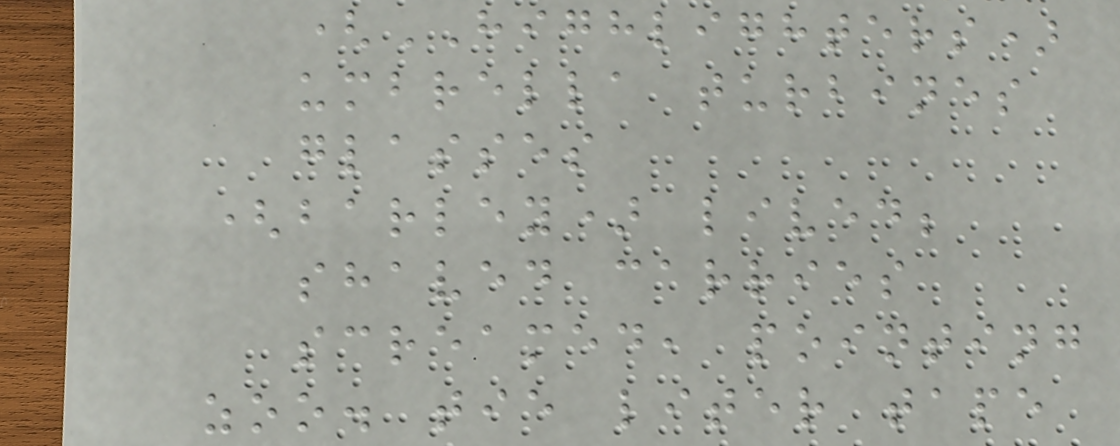(HIGHLIGHTERS)
umbrella turbines
glasses
(barley) lived;
shaved carries
screamed, pointing
zoo. tie liter tape
